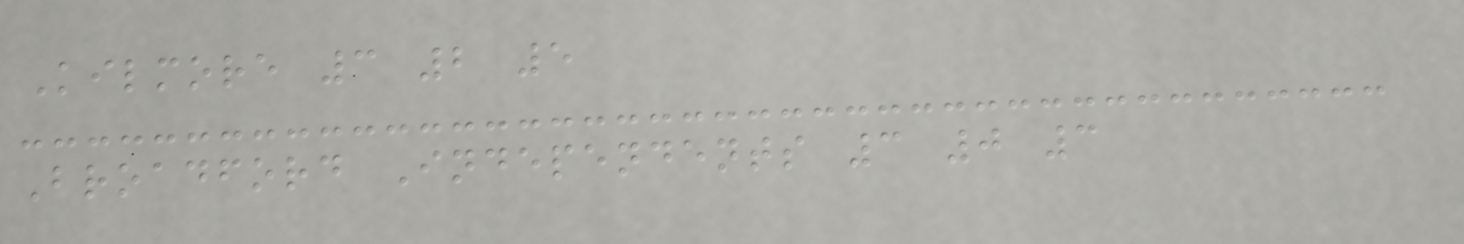Kilmore 3 2 5
Broadford Independents 3 0 3
